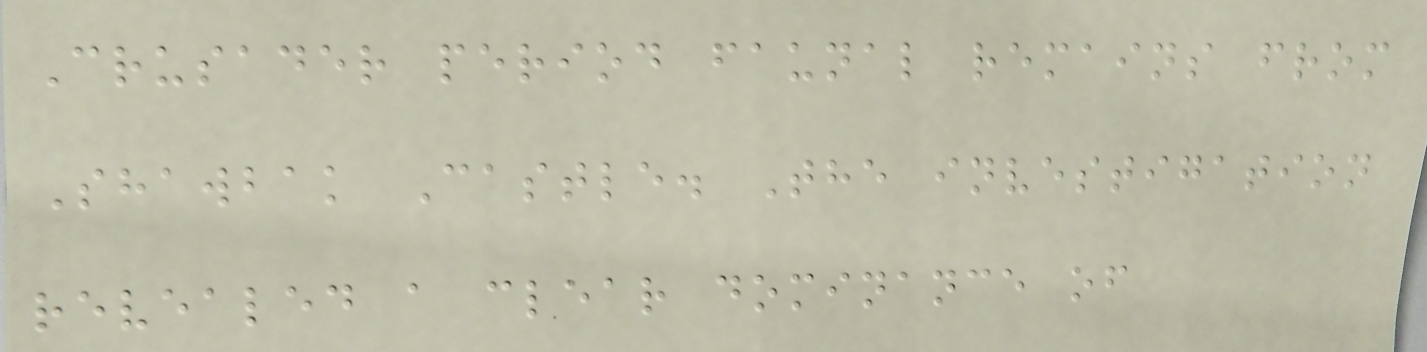Crusader period faunal remains from
Shawbak Castle. The investigation
revealed a clear dominance of
